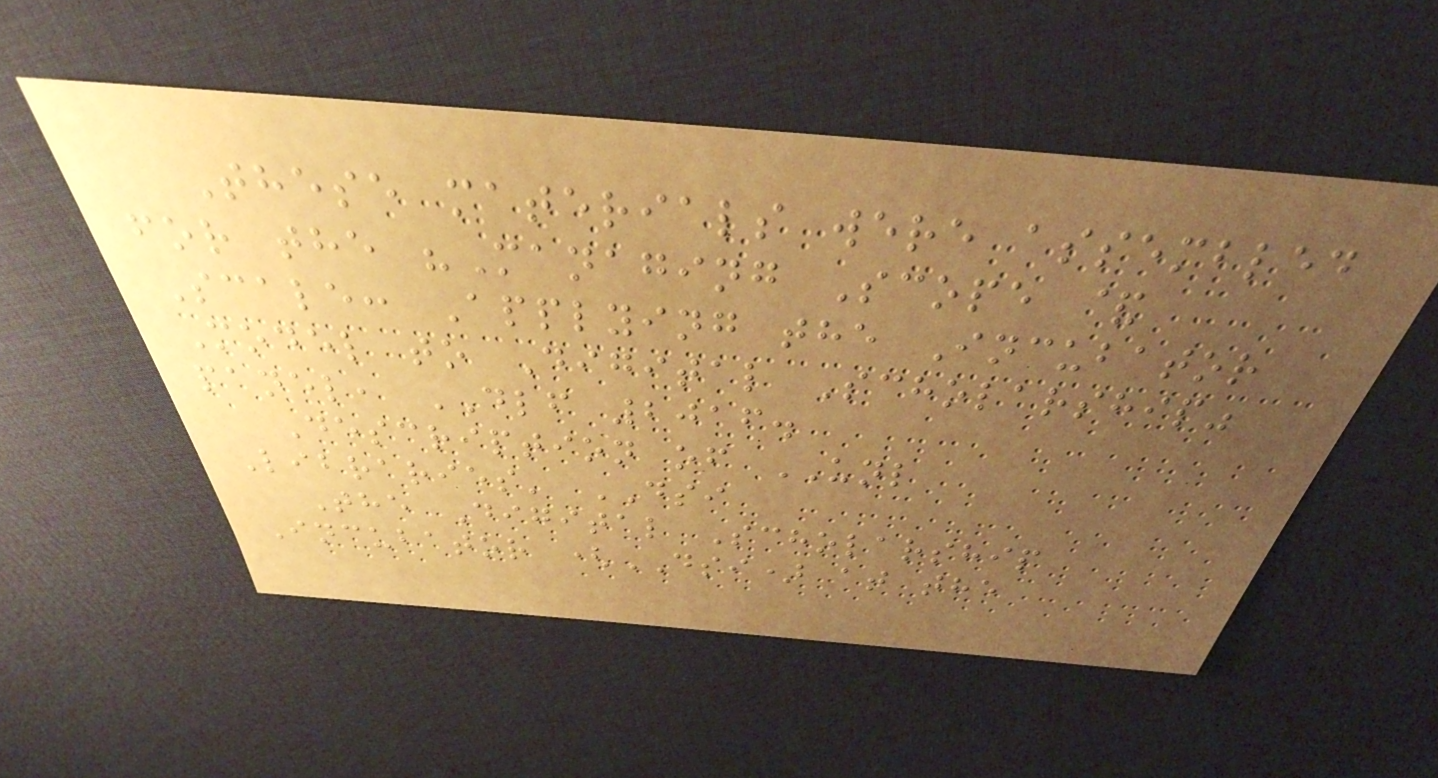These materials were assembled
for the "Managing Scope &
Scale: Applying the Incubator
Model to Digital Scholarship"
panel, DLF 2016.
Description of UNL
Libraries' DSI
The Digital Scholarship
Incubator (DSI) at the
